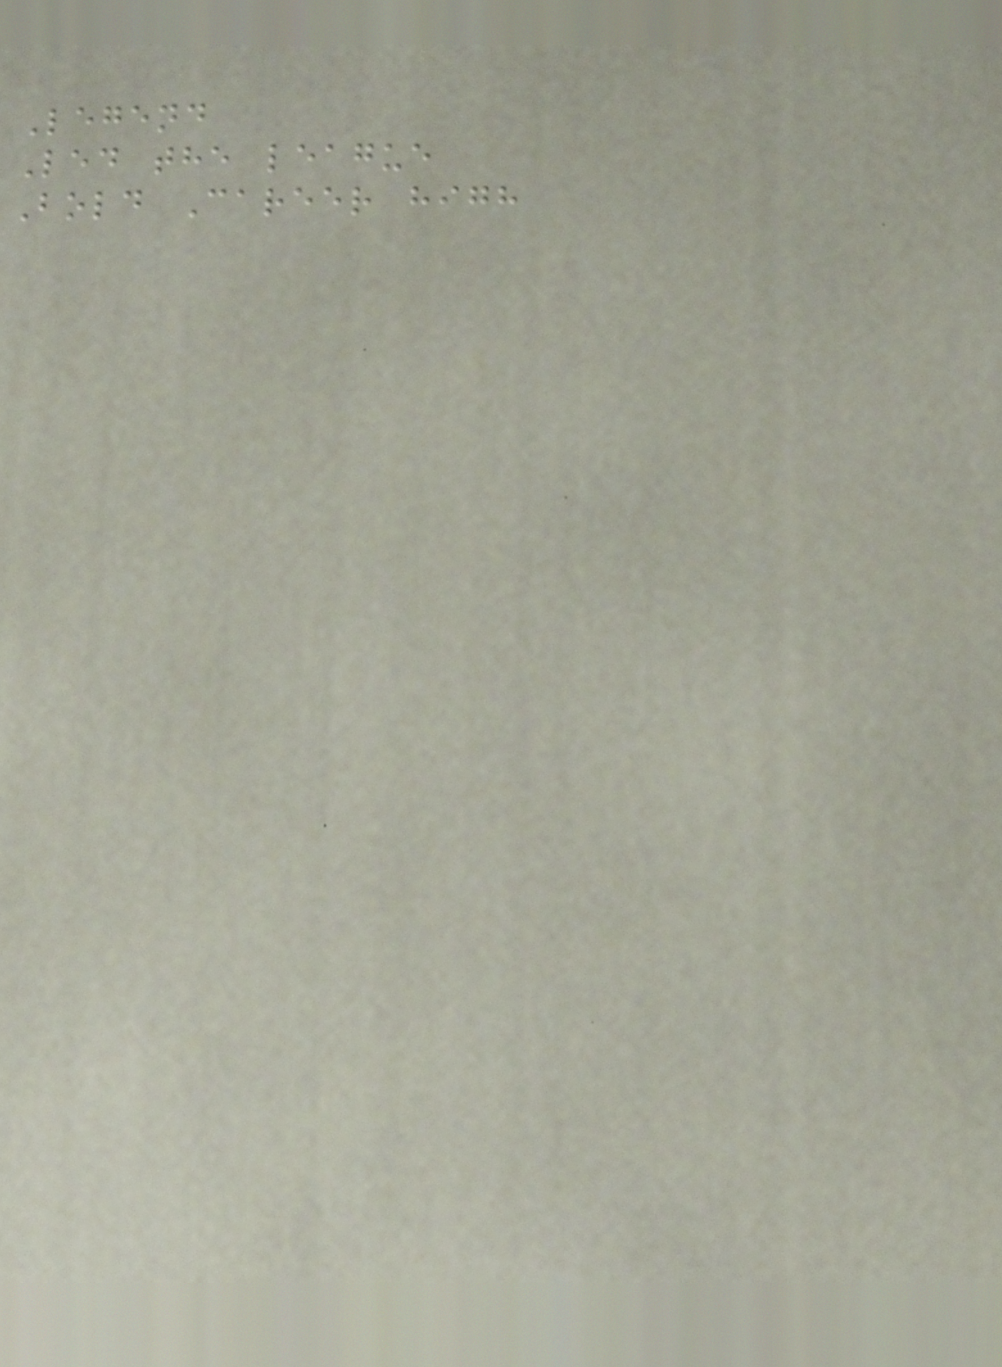Legend
Led the league
Bold Career high
